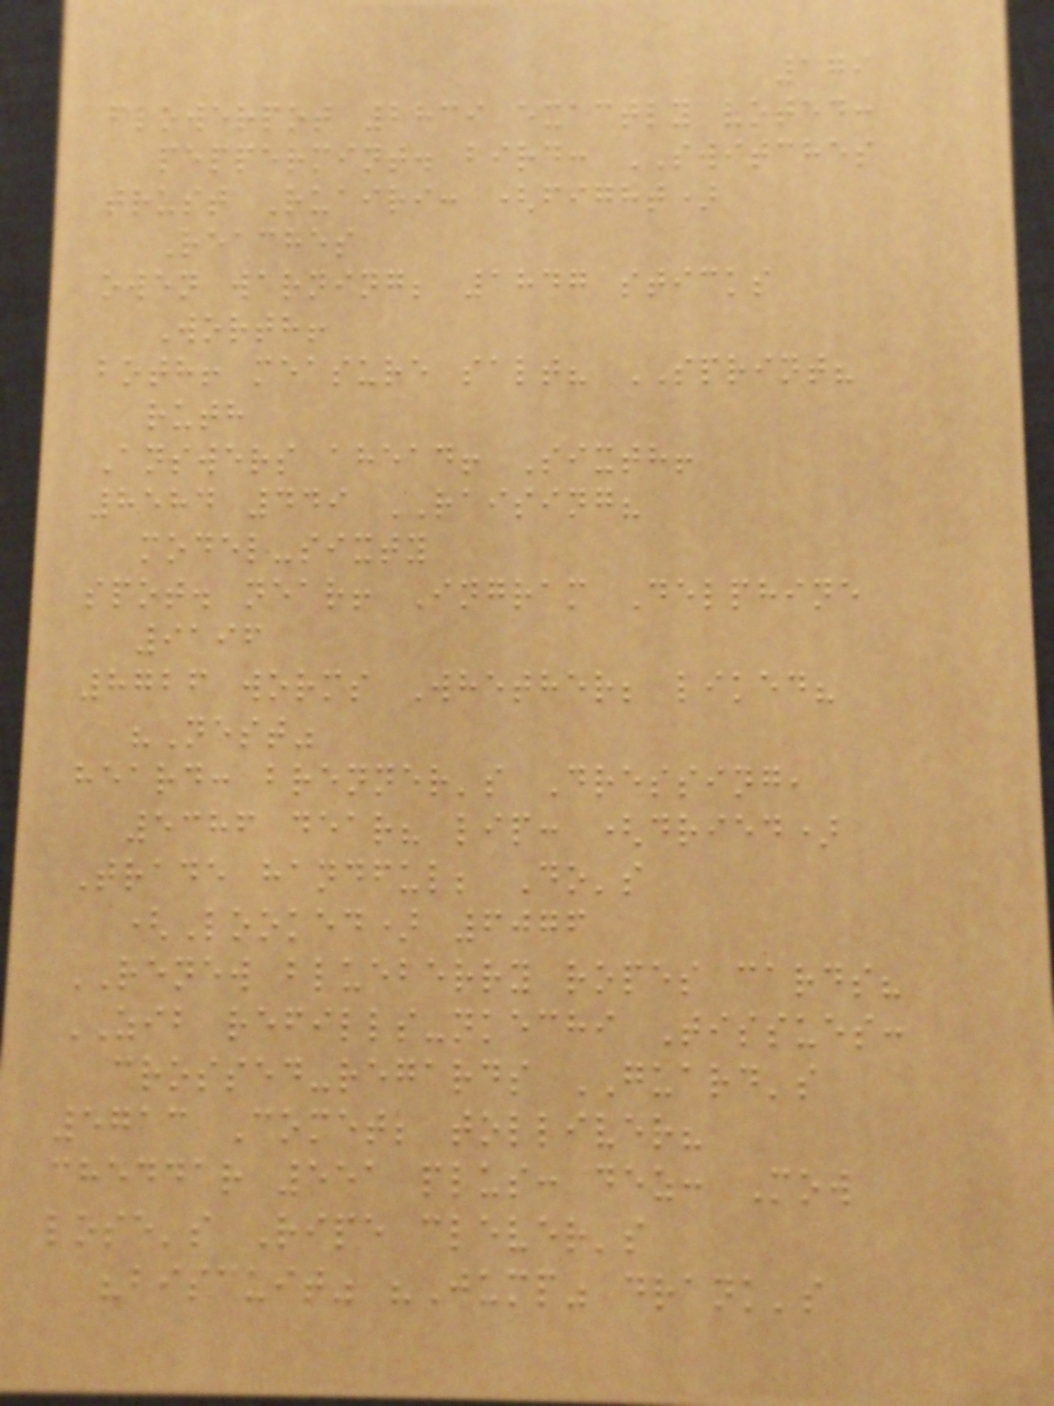179
flowerpot 2839 exactly voted:
peppermint. bird: SWITCHES
trust Ruairi: (fight)
Reaches
owen warning; 1847 sticks
Worth!
both! measure salt? SPRINT?
ruth
Answers ahead! Sixth!
8584 449 RAISING?
model-sixty
spot. near! Ingram Delphine
9196
8726 worms Whether; liked?
"Nest"
heard: brenner's Dressing,
5386 dear? lip: (dried)
Trade handful; Do's
(Looked) 6076
RENEW blueberry ropes cards?
ZIB refills-nkechi Tissues:
crossed-regards GUARD's
5713 Comet; tolliver?
cheddar 551 plus: dez: Mow
lose's Ripe clever's
"biscuit" "Jump" drank's
